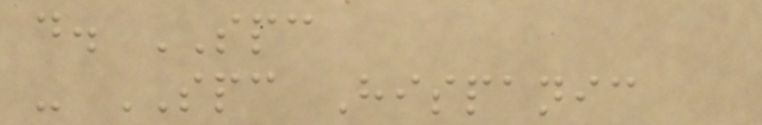d. SPC
- SPC Hispanic
